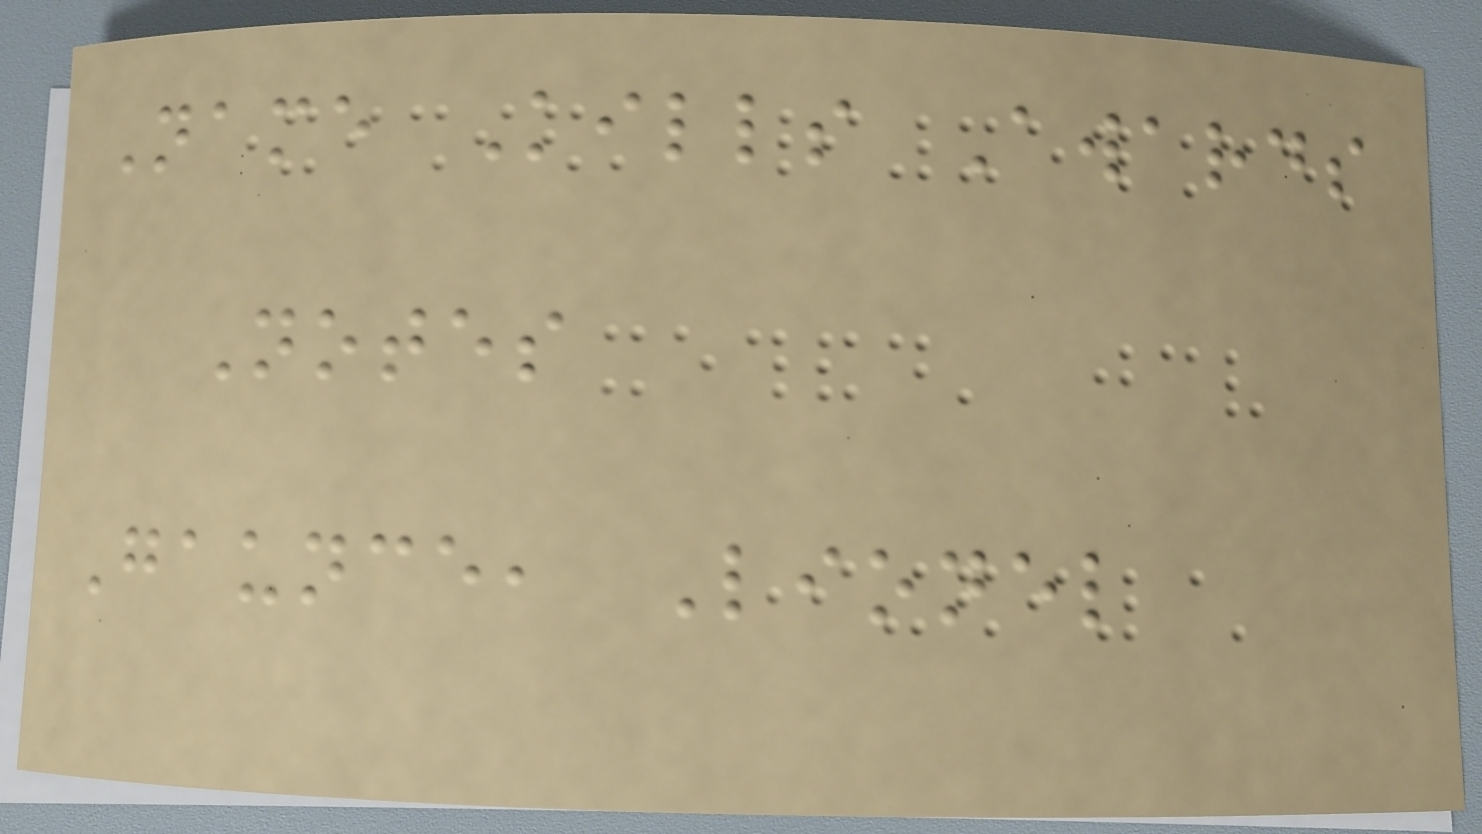Name Kills Awards
Notes
Gaunce, Lionel
